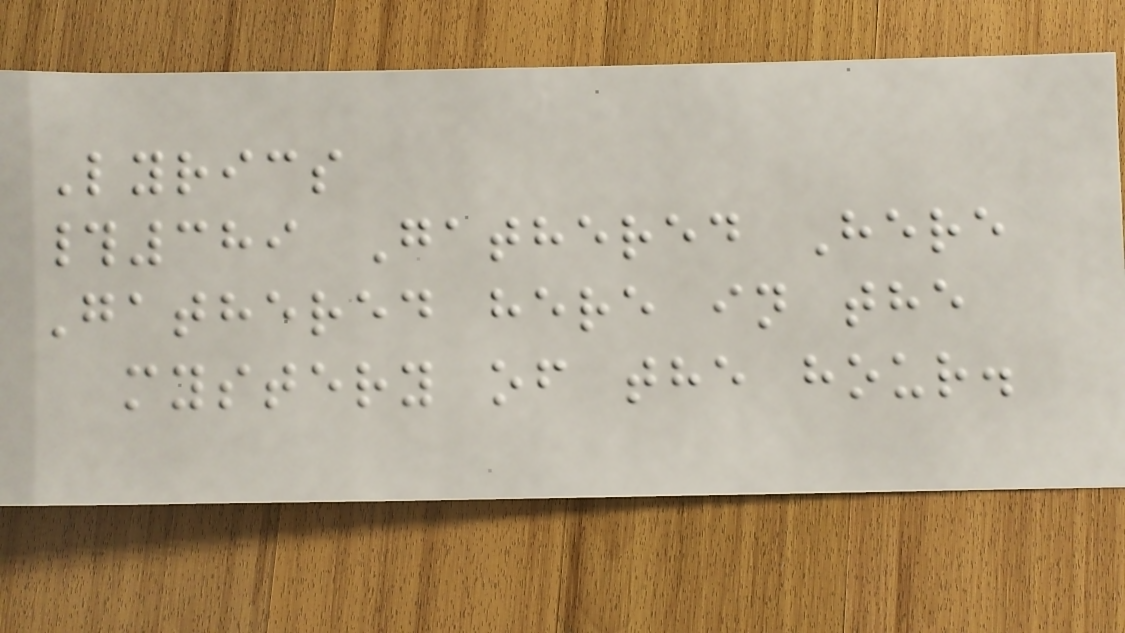Lyrics
#389 Gathered Here
Gathered here in the
mystery of the hour.
